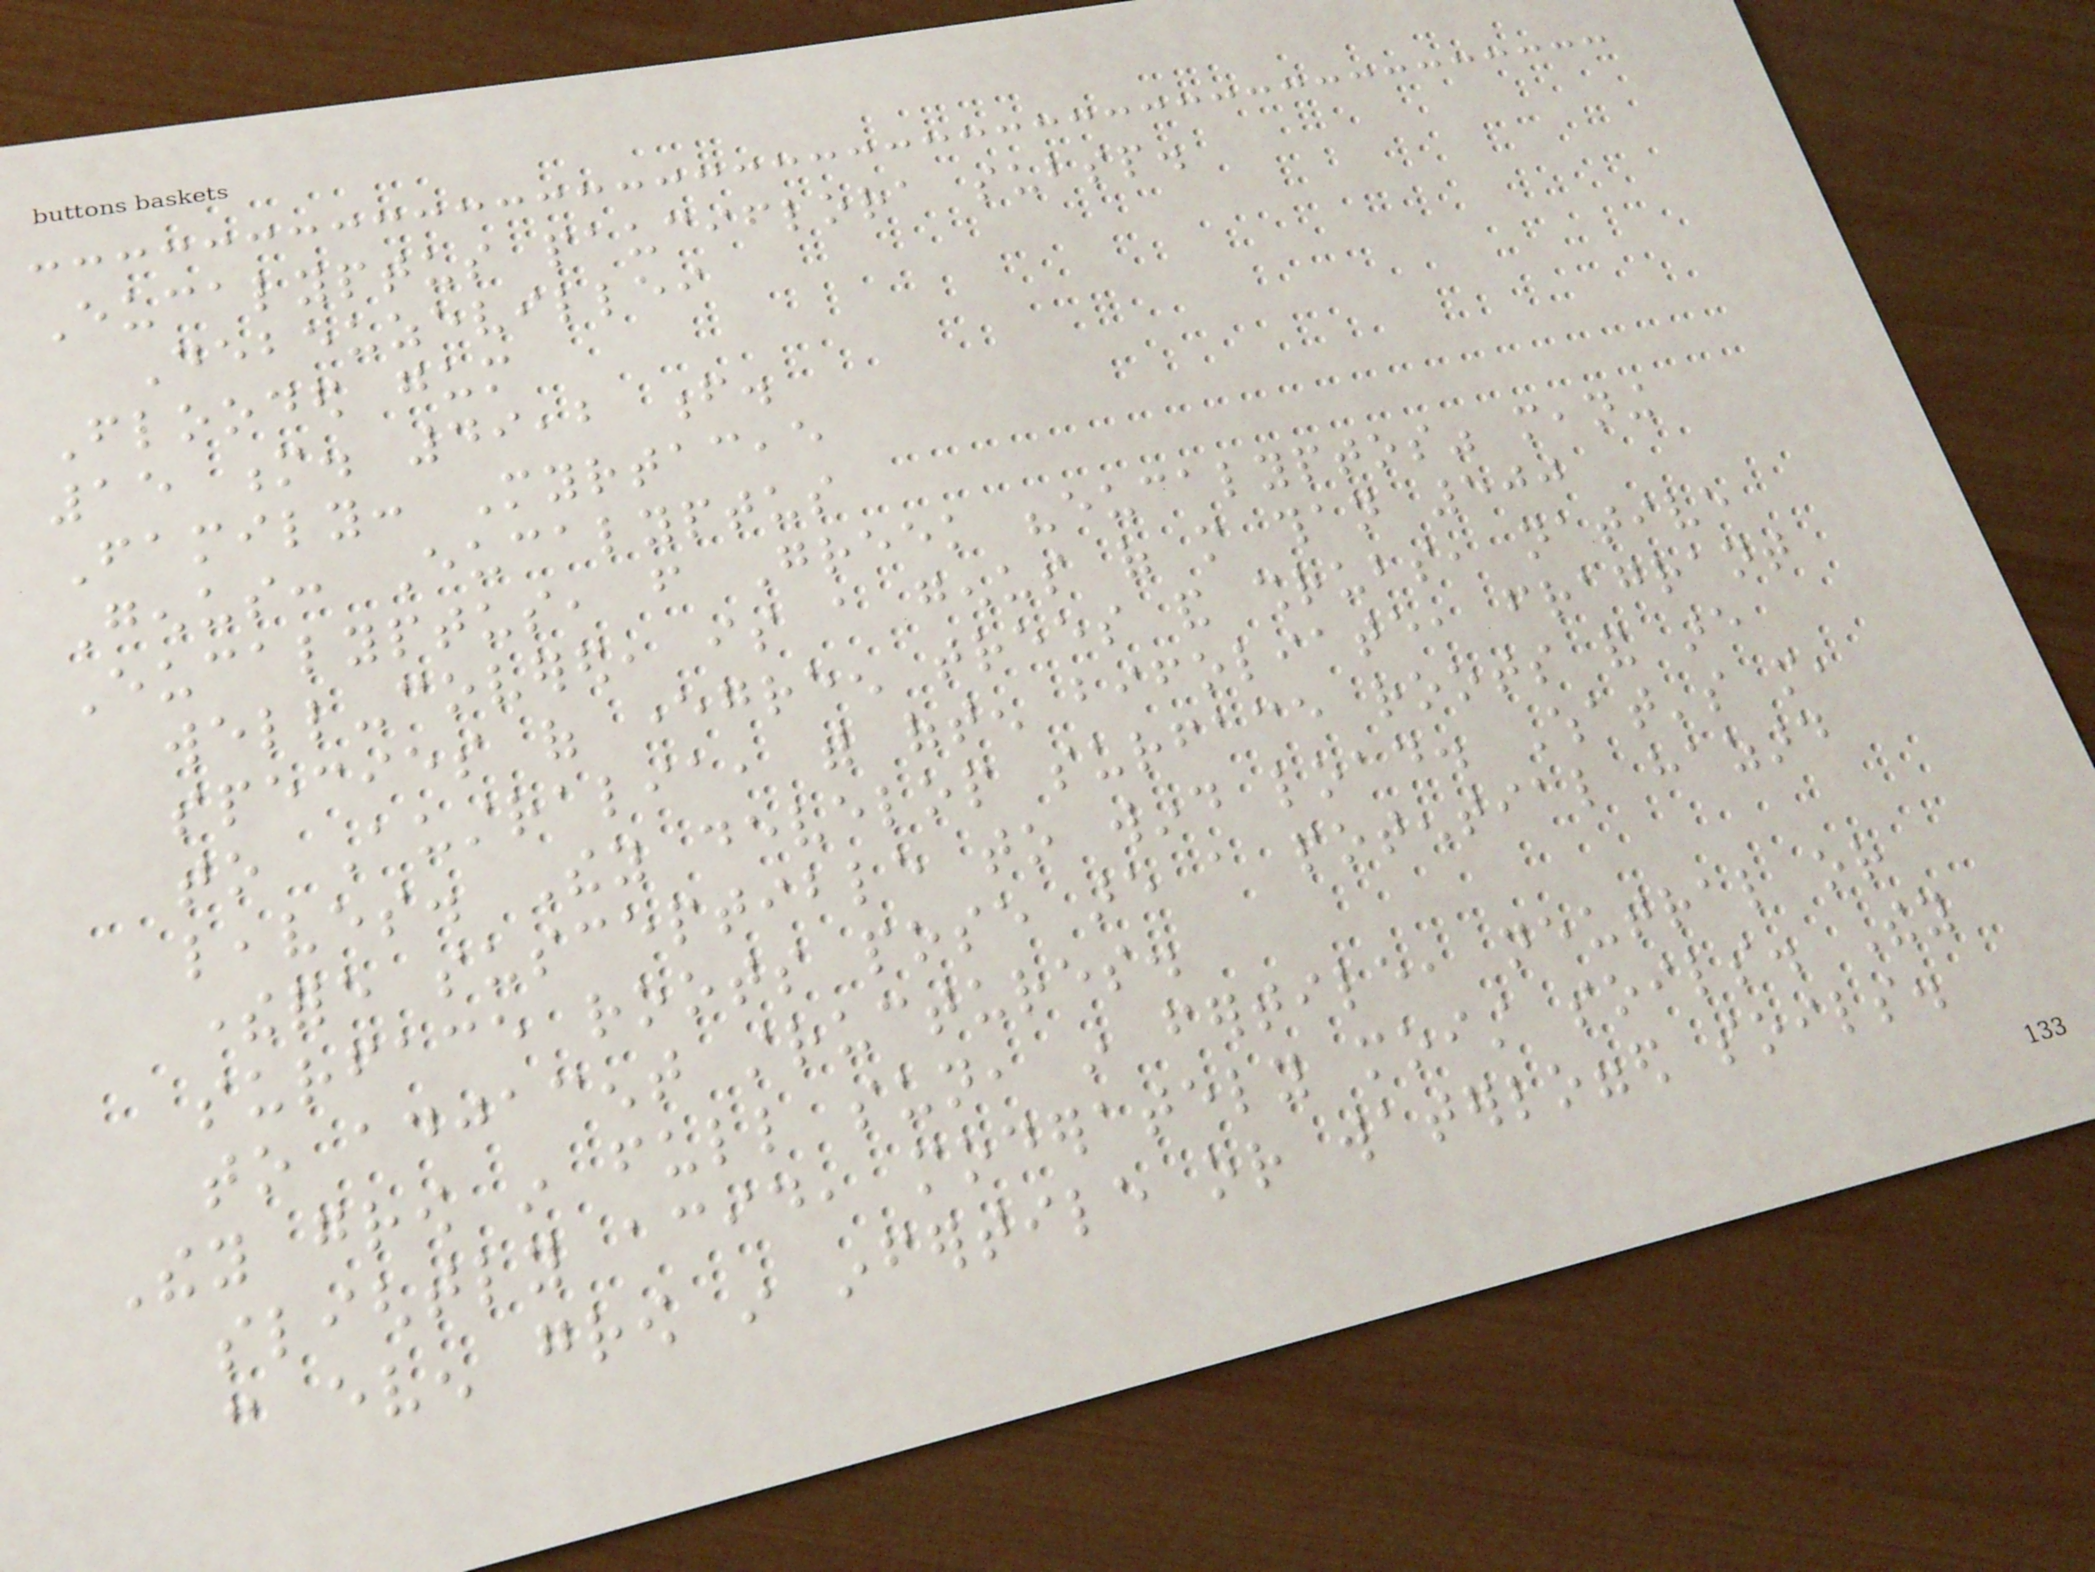Eucalyptus pauciflora subsp.
Debeuzevillei
Flooded gum
15 m. 49,2 f.
Family: Myrtaceae
Genus: Eucalyptus
Eucalyptus, from Greek "eucalyptos" meaning
well-covered, is a genus of more than 500
species of evergreen trees and shrubs, native
to Australia, with often bifoliate, fragrant
leaves. They develop surface roots and are
therefore susceptible to wind load. What's more,
surface roots pose are a potential hazard
to adjacent structures.
They grow in full sun, in fertile, neutral or
slightly acid, moderately moist soils. They
can even grow in infertile or waterlogged soils.
